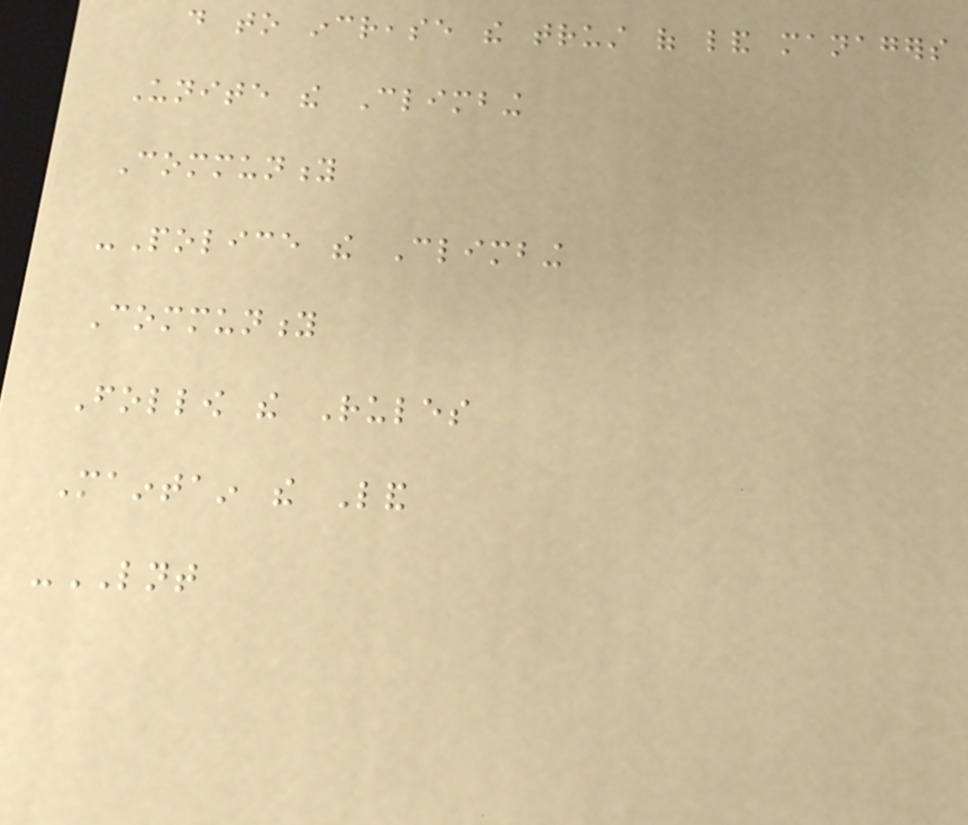do to increase the trust of land managers
Unite the Climbing
Community
-Police the Climbing
Community
Follow the Rules
Maintain the Land
-LNT
